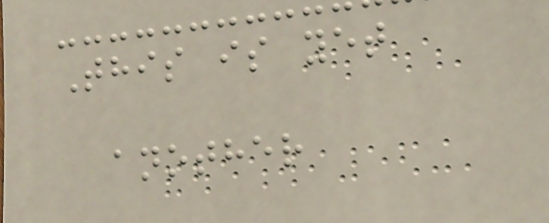This is yet
another
